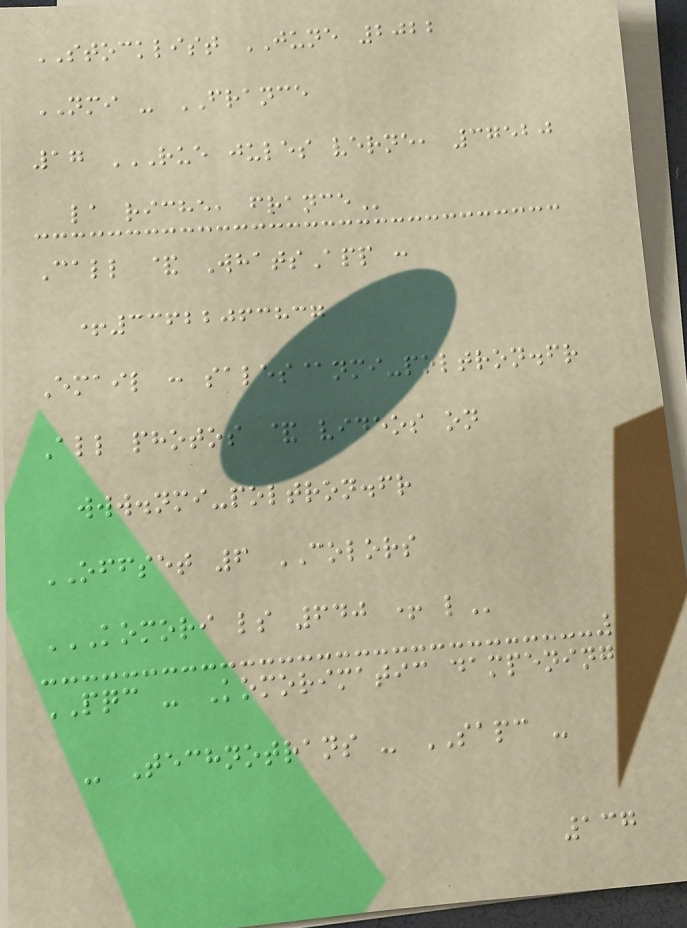STOCKLIST JUNE 2022
NMI - FRANCE
17 RUE JULES VERNE, 37520
LA RICHE, FRANCE
Call & WhatsApp :
+33622063837
Email : sales@nmi-poltron.fr
All photos & videos on
www.nmi-poltron.fr
OFFSET 6 COLORS
KOMORI LS 640 + L
PQC - Komorimatic dampening
- Technotrans - SAPC -
137
